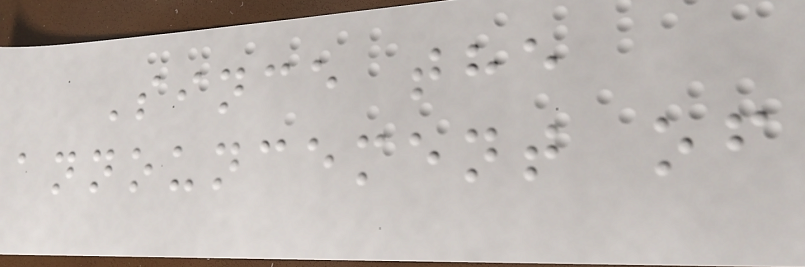Since the
announcement of
